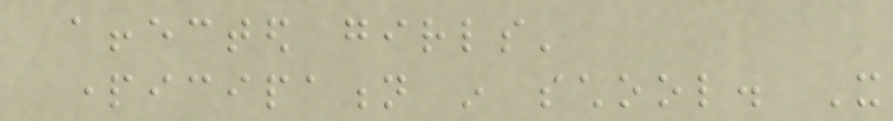affected girls'
participation in school. It
